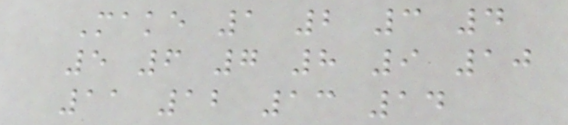Make 1 2 3 4
5 6 7 8 9 10
11 12 13 14
